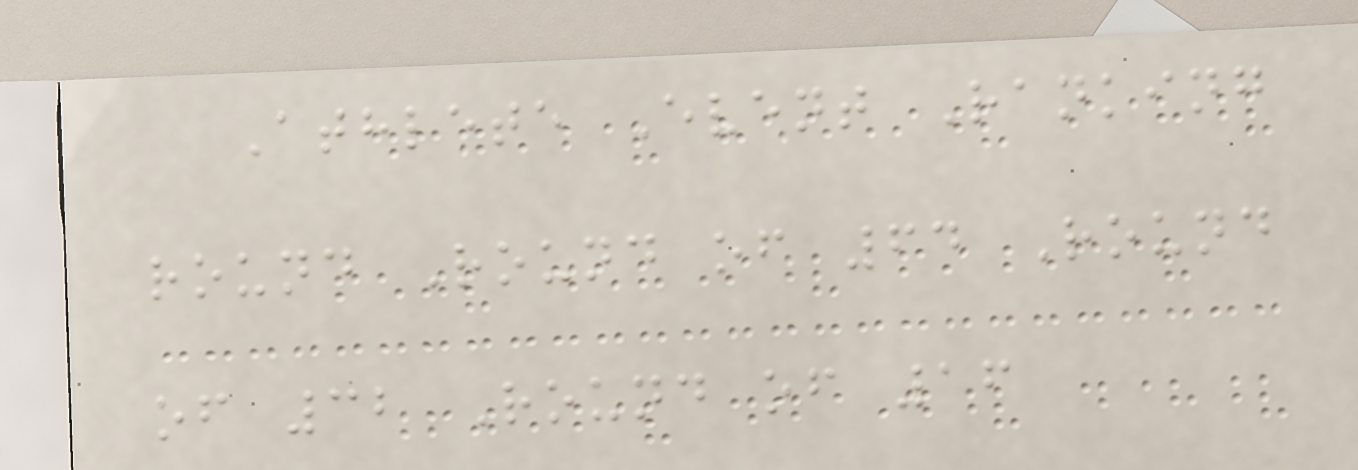Athlete Event Ranking
round Round of 64 Round
of 32 Round of 16
